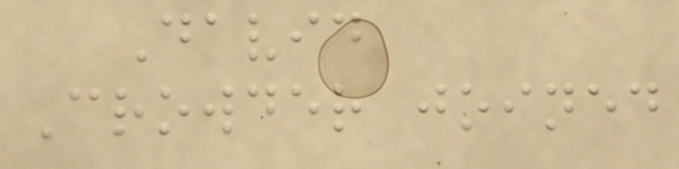David
Crowder joined
